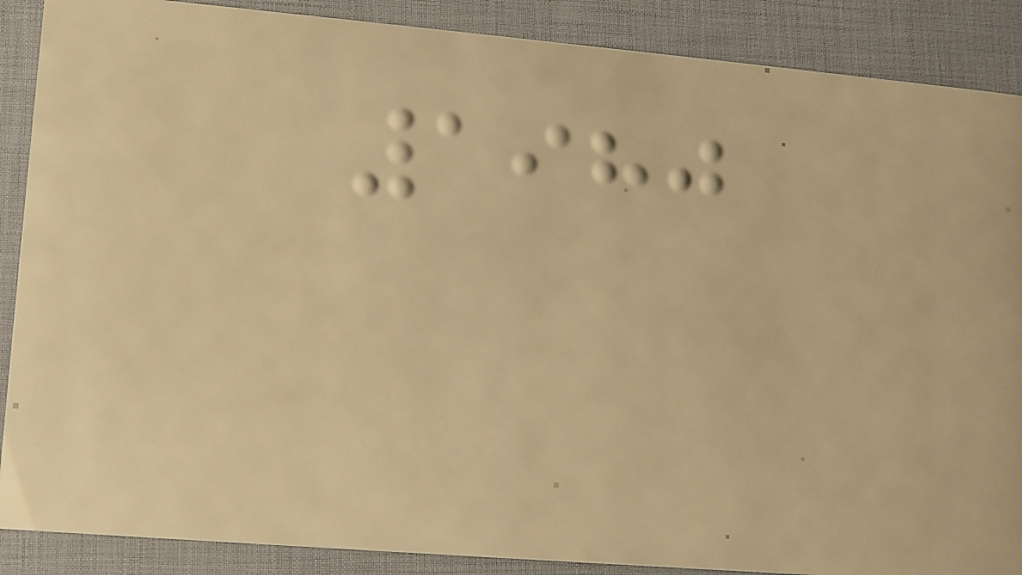1980
